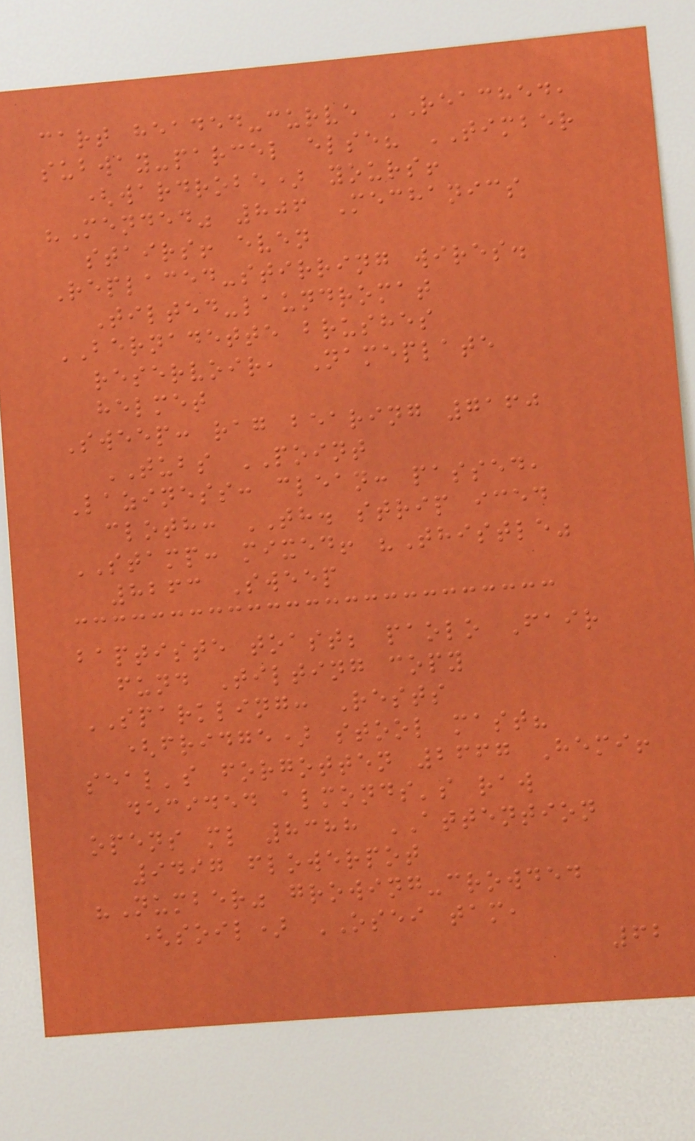cart headed-curve REACHED,
subway-parcel else? TIMBER
(wardrobe) yours!
"Mended" 806 Mechanics
stairs! even
Replaced-stirring wires.
Tilted-laundromat
BERNADETTE brushes
reservoir, Nameplate
helmet
Sweep: rag bearing 7160
TUBS POINT
Laziness: clean: passed,
cloth: TH. strip iced
STAMP: mixed! "Thistle"
8263 Sweep
baptiste toast; paolo Fair
fund Tilting copy
SPARKLING: Rests
(fridge) stool mast?
seal's forgotten 2667 Hemi!
decided almonds's raw
opens ml 8388 ATTENTION
9497 flowerpot
"Number" growing-crowded
(soil) OSEI tam,
62
